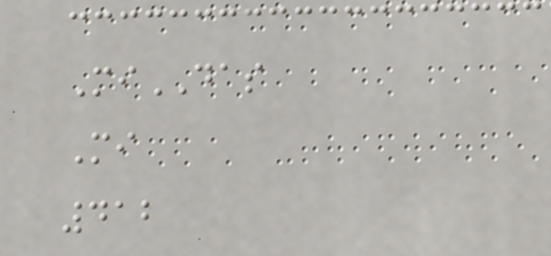MiDAS
Mi
412
